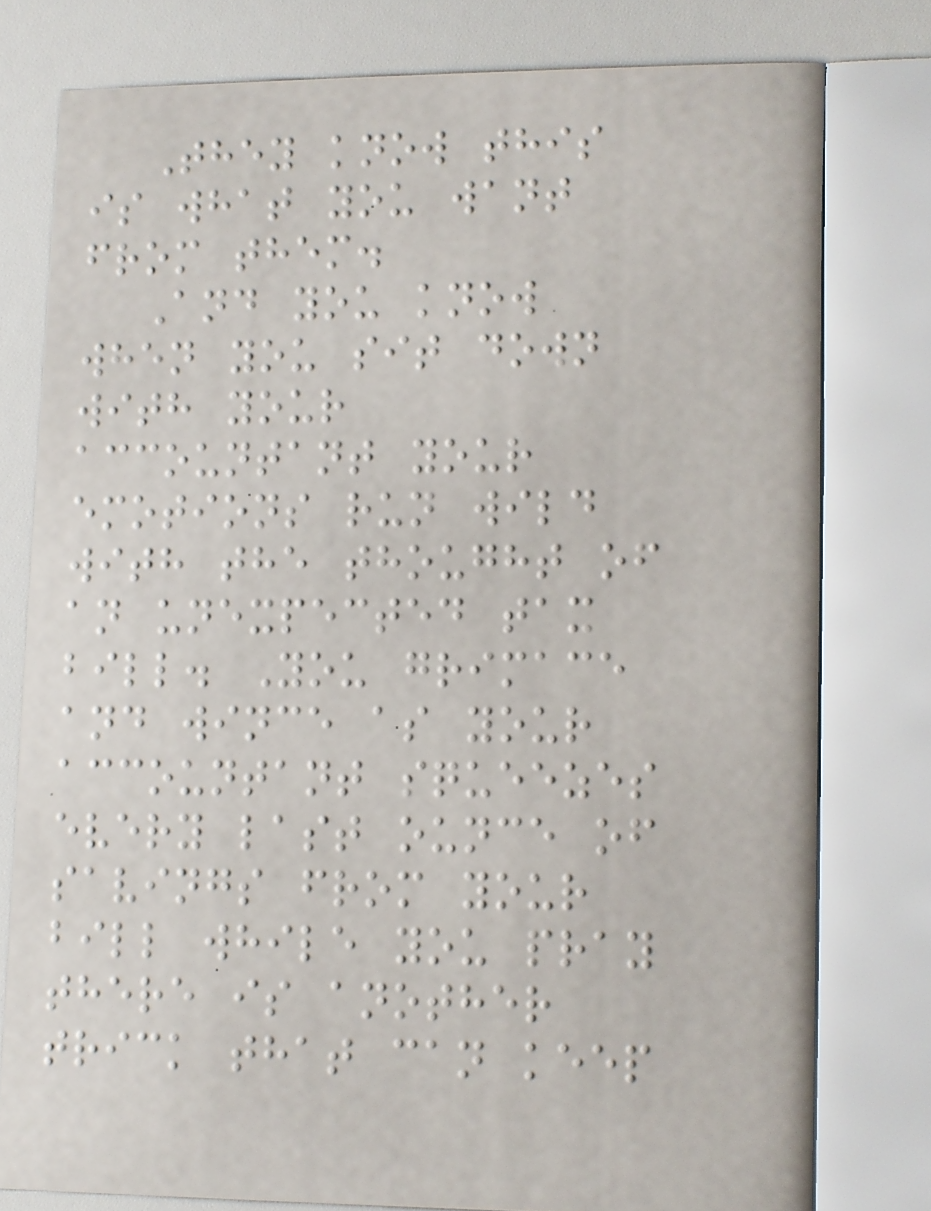They know this
is what you want
from them.
And you know
when you sit down
with your
accountant your
emotions run wild
with the thought of
an unexpected tax
bill. You grimace
and wince as your
accountant squeezes
every last ounce of
savings from your
bill while you pray
there is another
trick that can keep
